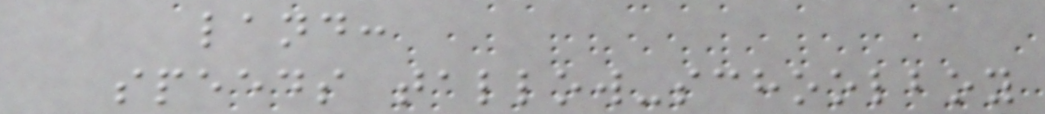land:
speeds tallow-schoolboy
